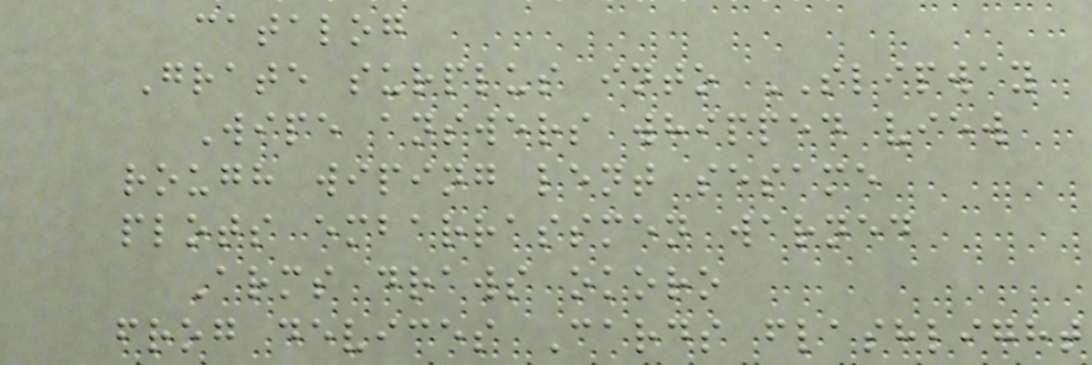catalog
Grate surplus into SLIPWAY
Wipe answers whipped view
rough wiping lent sesame
plots embarrassmen warned
Arms draws okoro
frog devices Cards flashlight
